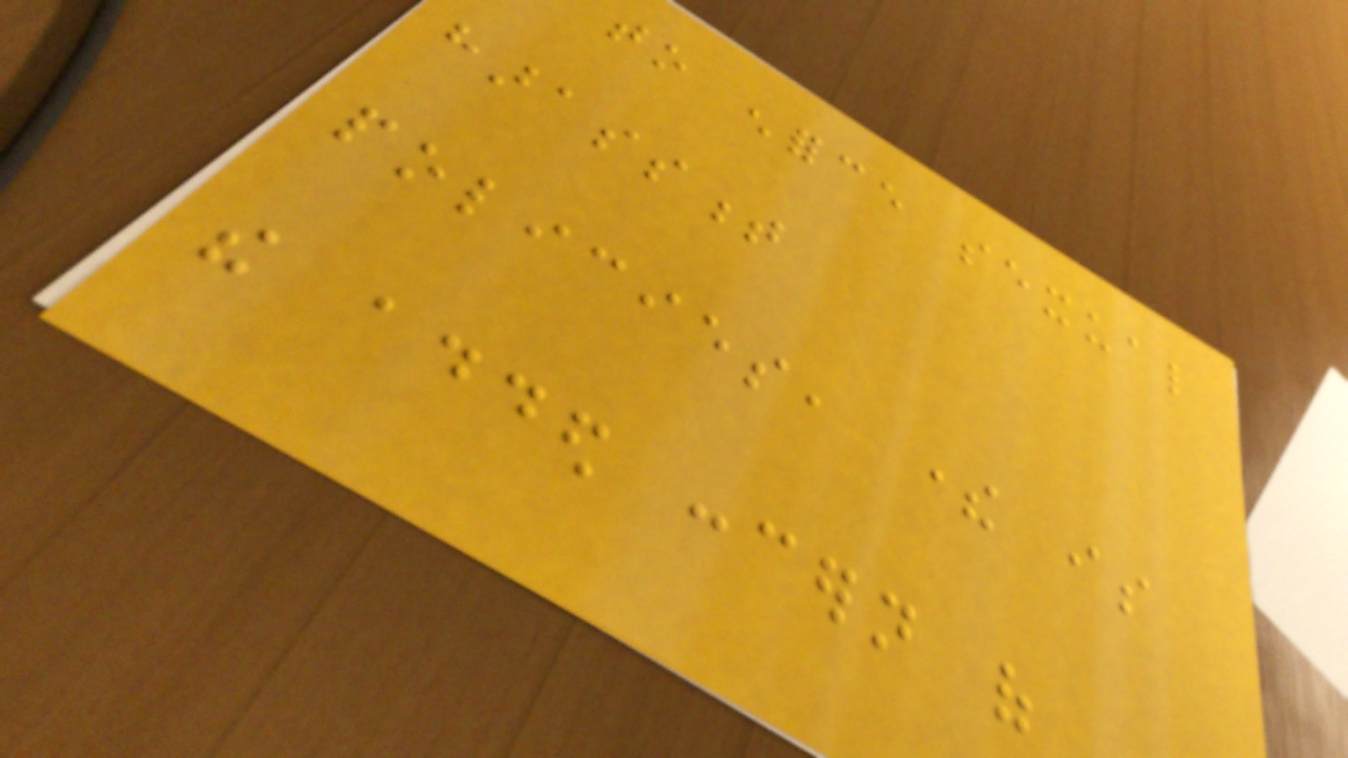to enforce sexual
harassment
policies, there is
the added concern of
